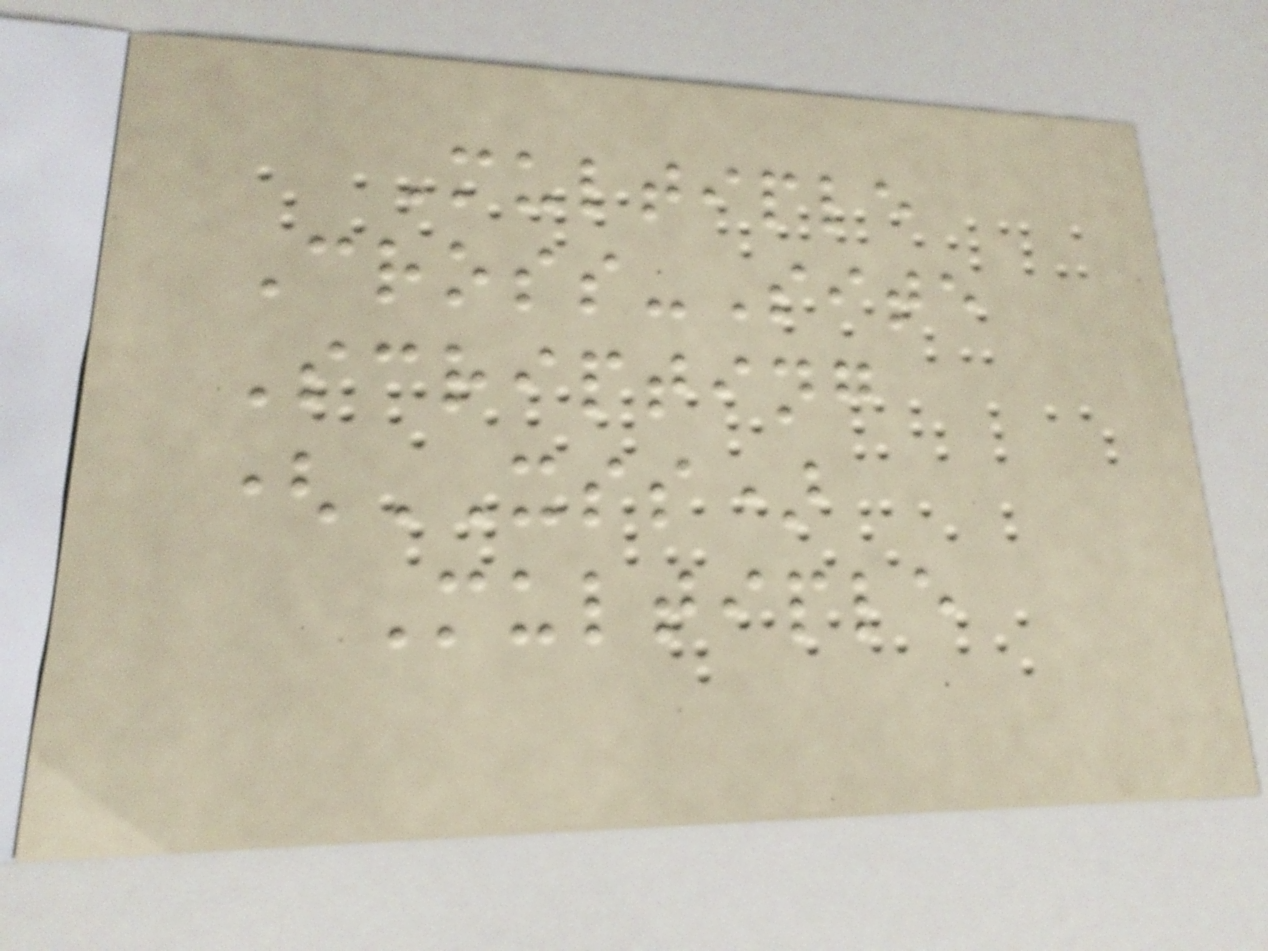Multiple
Cross-Site
Scripting
(XSS)
Multiple
